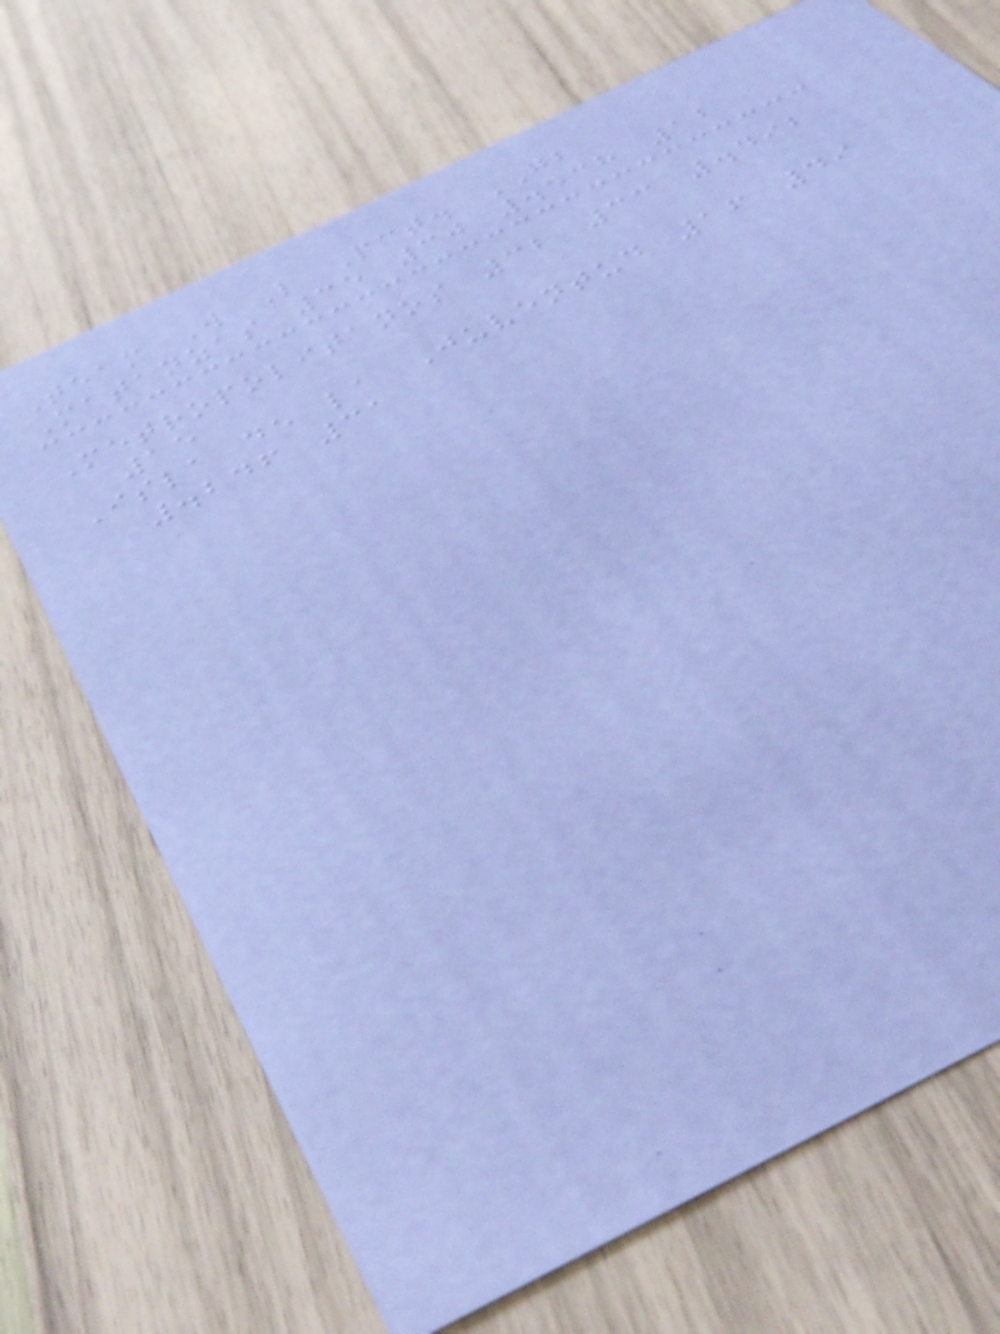Team W L Pct. GB
Matanzas 35 30 .538 12
Metropolitanos 32 33 .492
15
Isla de la Juventud 16 49
.246 31
